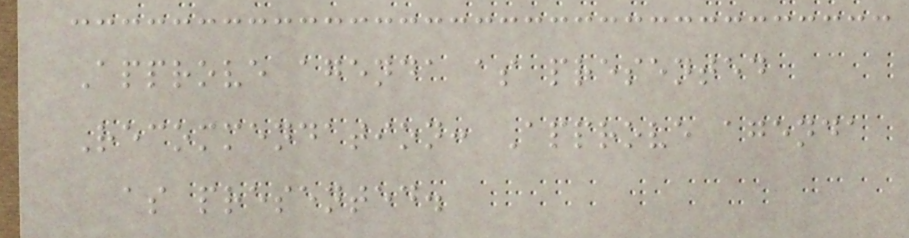Approve agenda as presented
Recommendation: Approve agenda
as presented.
